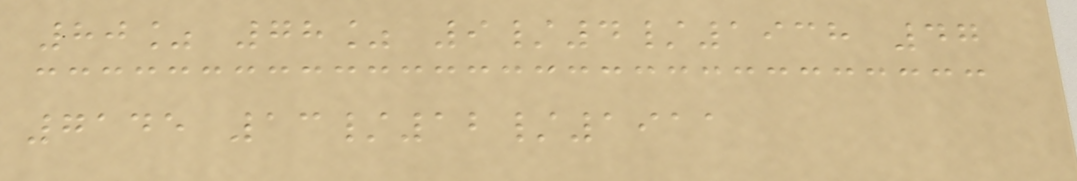80% 78% 9/4/1938 47
7145 13/12/1911
